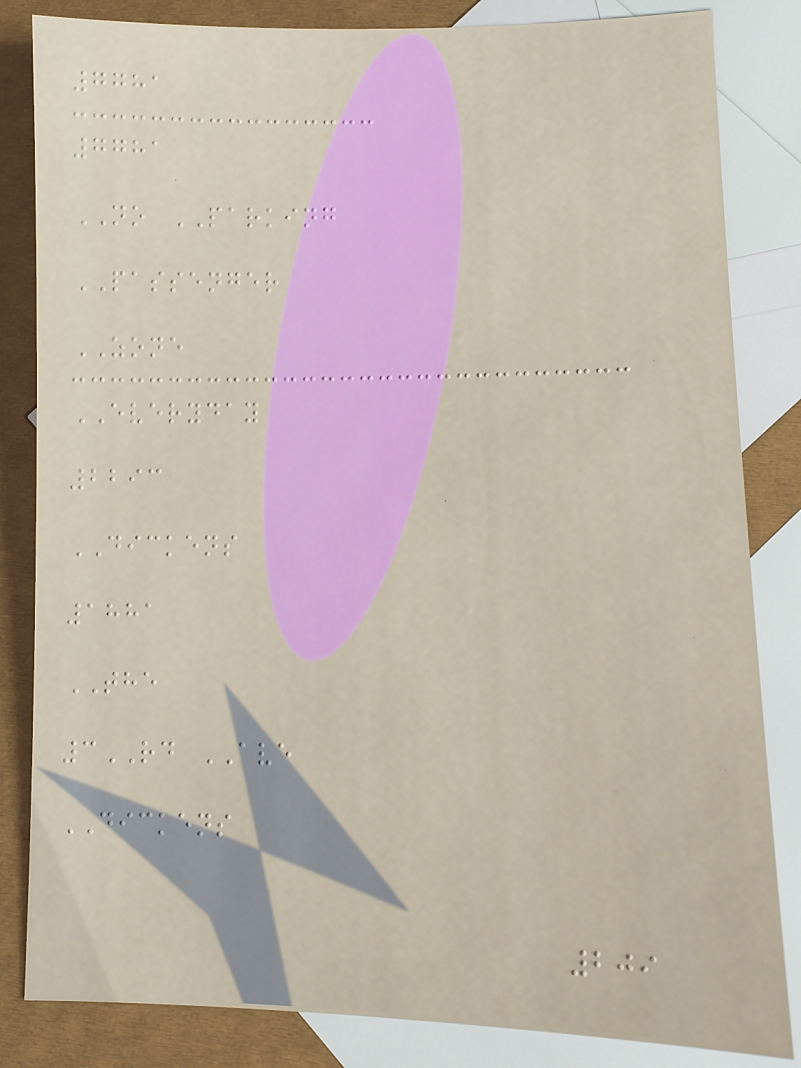7781
7781
NO PARKING
PASSENGER
ZONE
EVERYDAY
2293
DICKENS
1881
THE
3RD AVE
DICKENS
209
